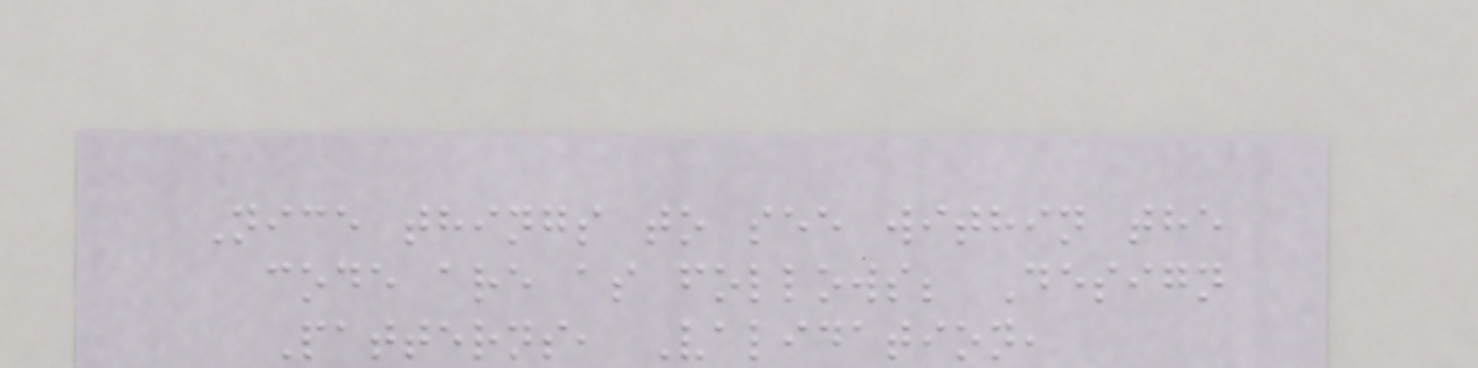Nice things to see within the
code are as follows; Design
Patterns, Validation,
